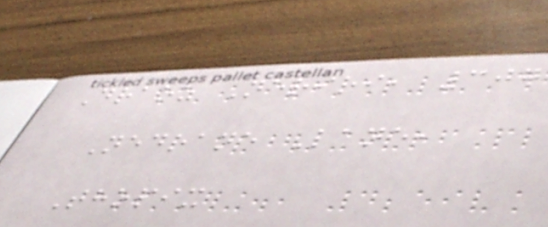Draoz Neriri, 307
Nedrane Lane,
Thopix
